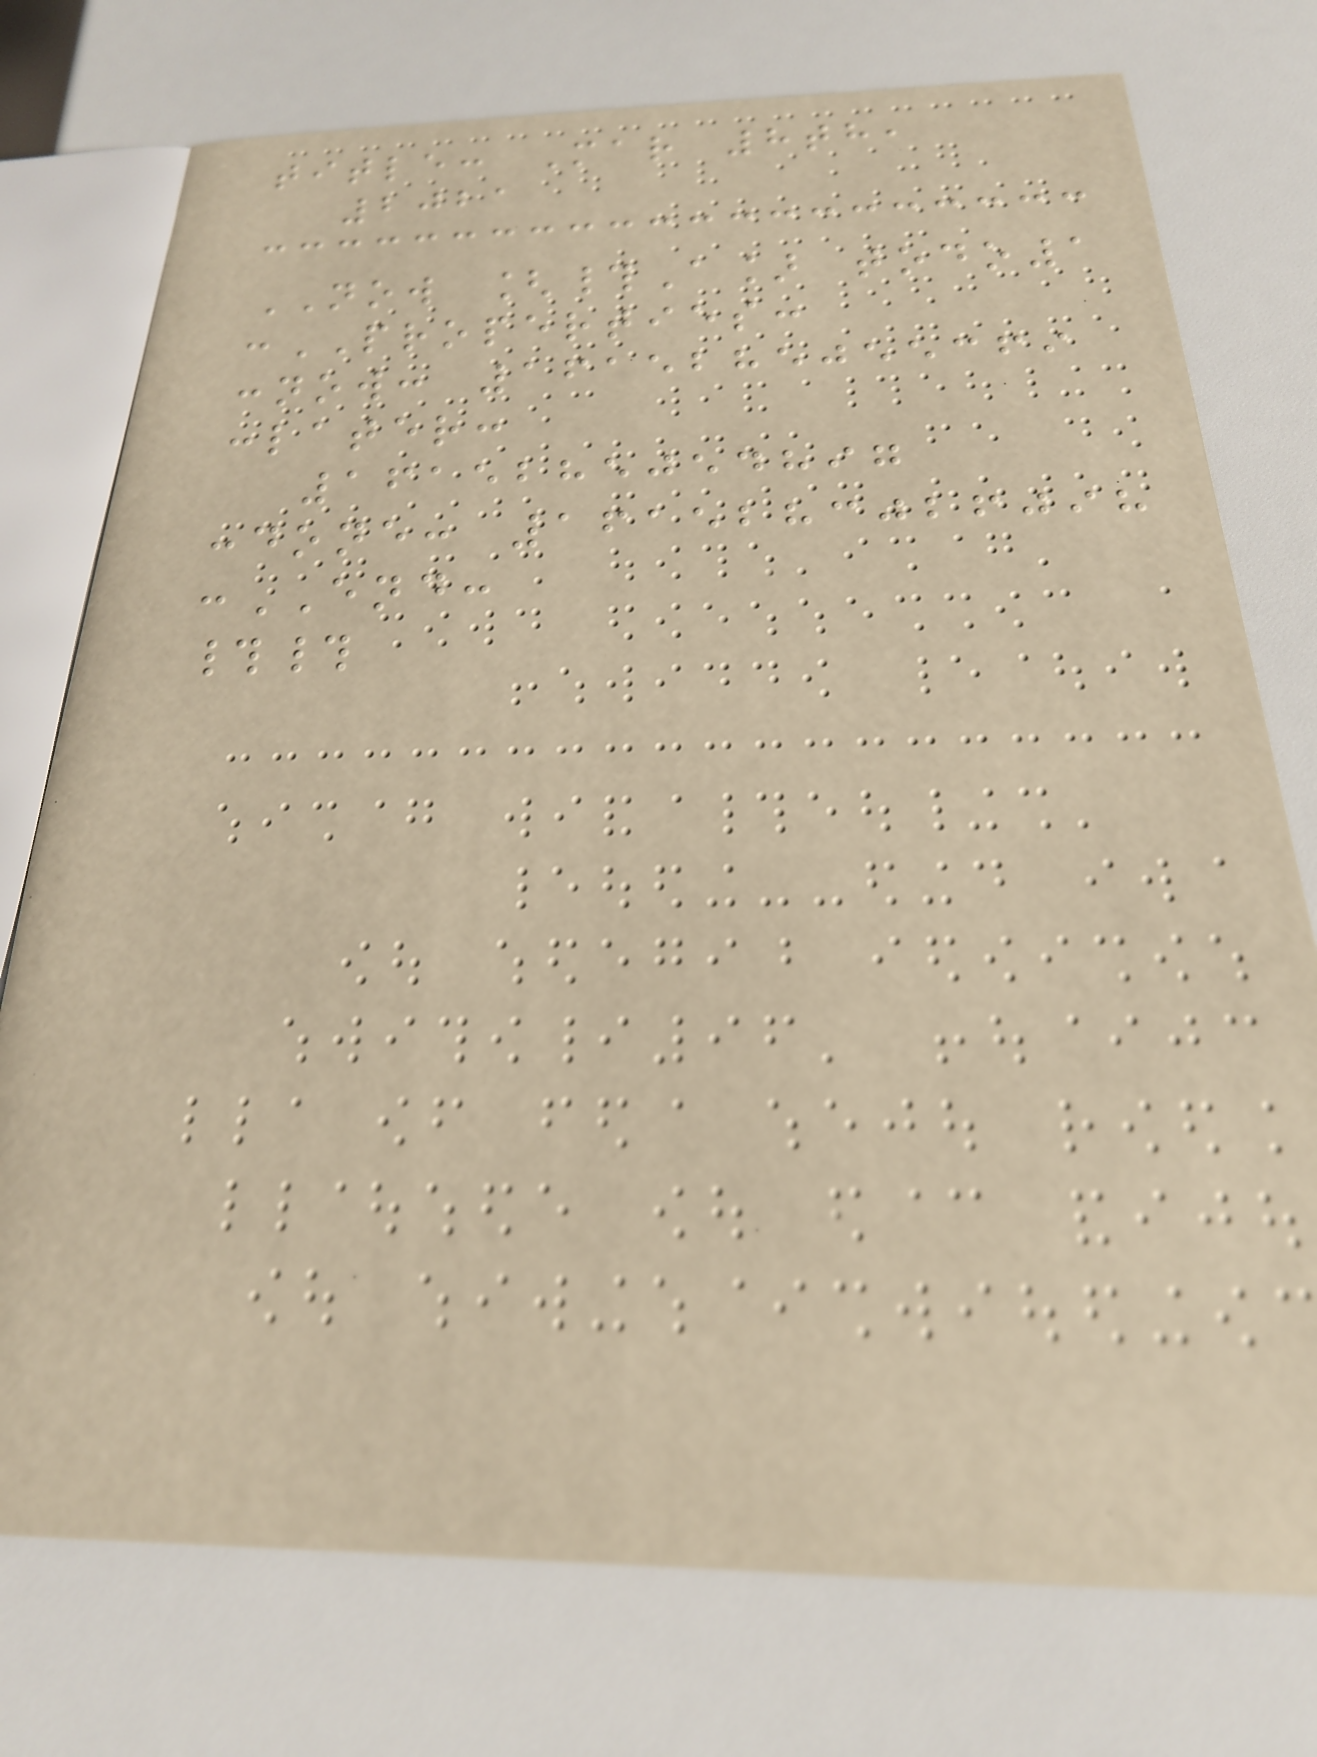title: Mar 8th,
2021
NOW [#A] todo1
:PROPERTIES:
:now: 1615285055369
:later:
1615285054897
:done: 1615283026098
:END:
##
